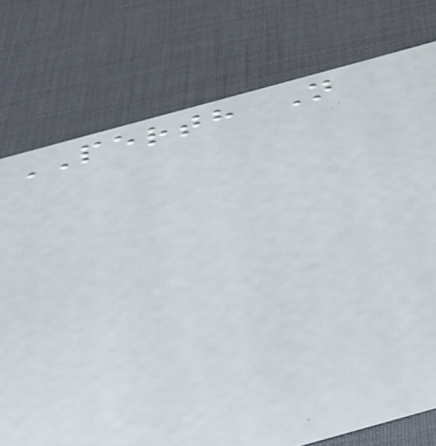PERTH N
